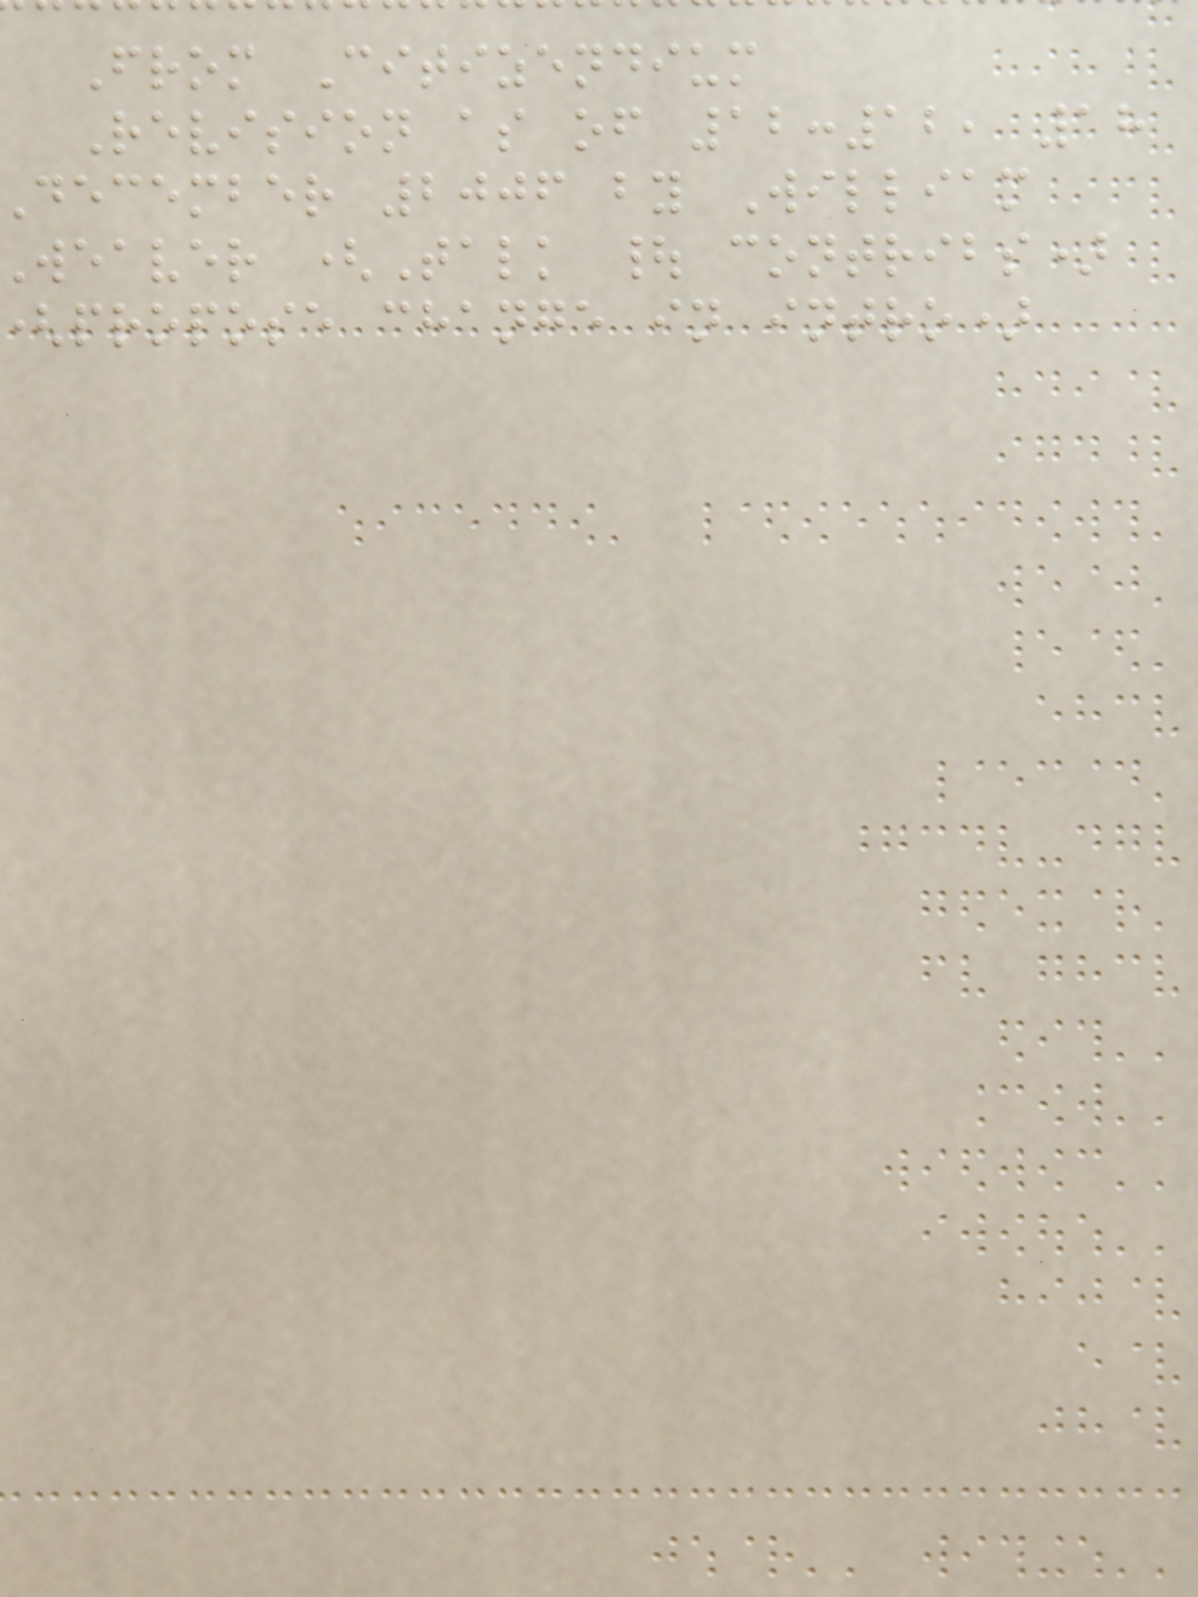From Citizendium
Revision as of 12:12, 18
december 2006 by William
weaver (Talk | contribs)
propose change in intro)
